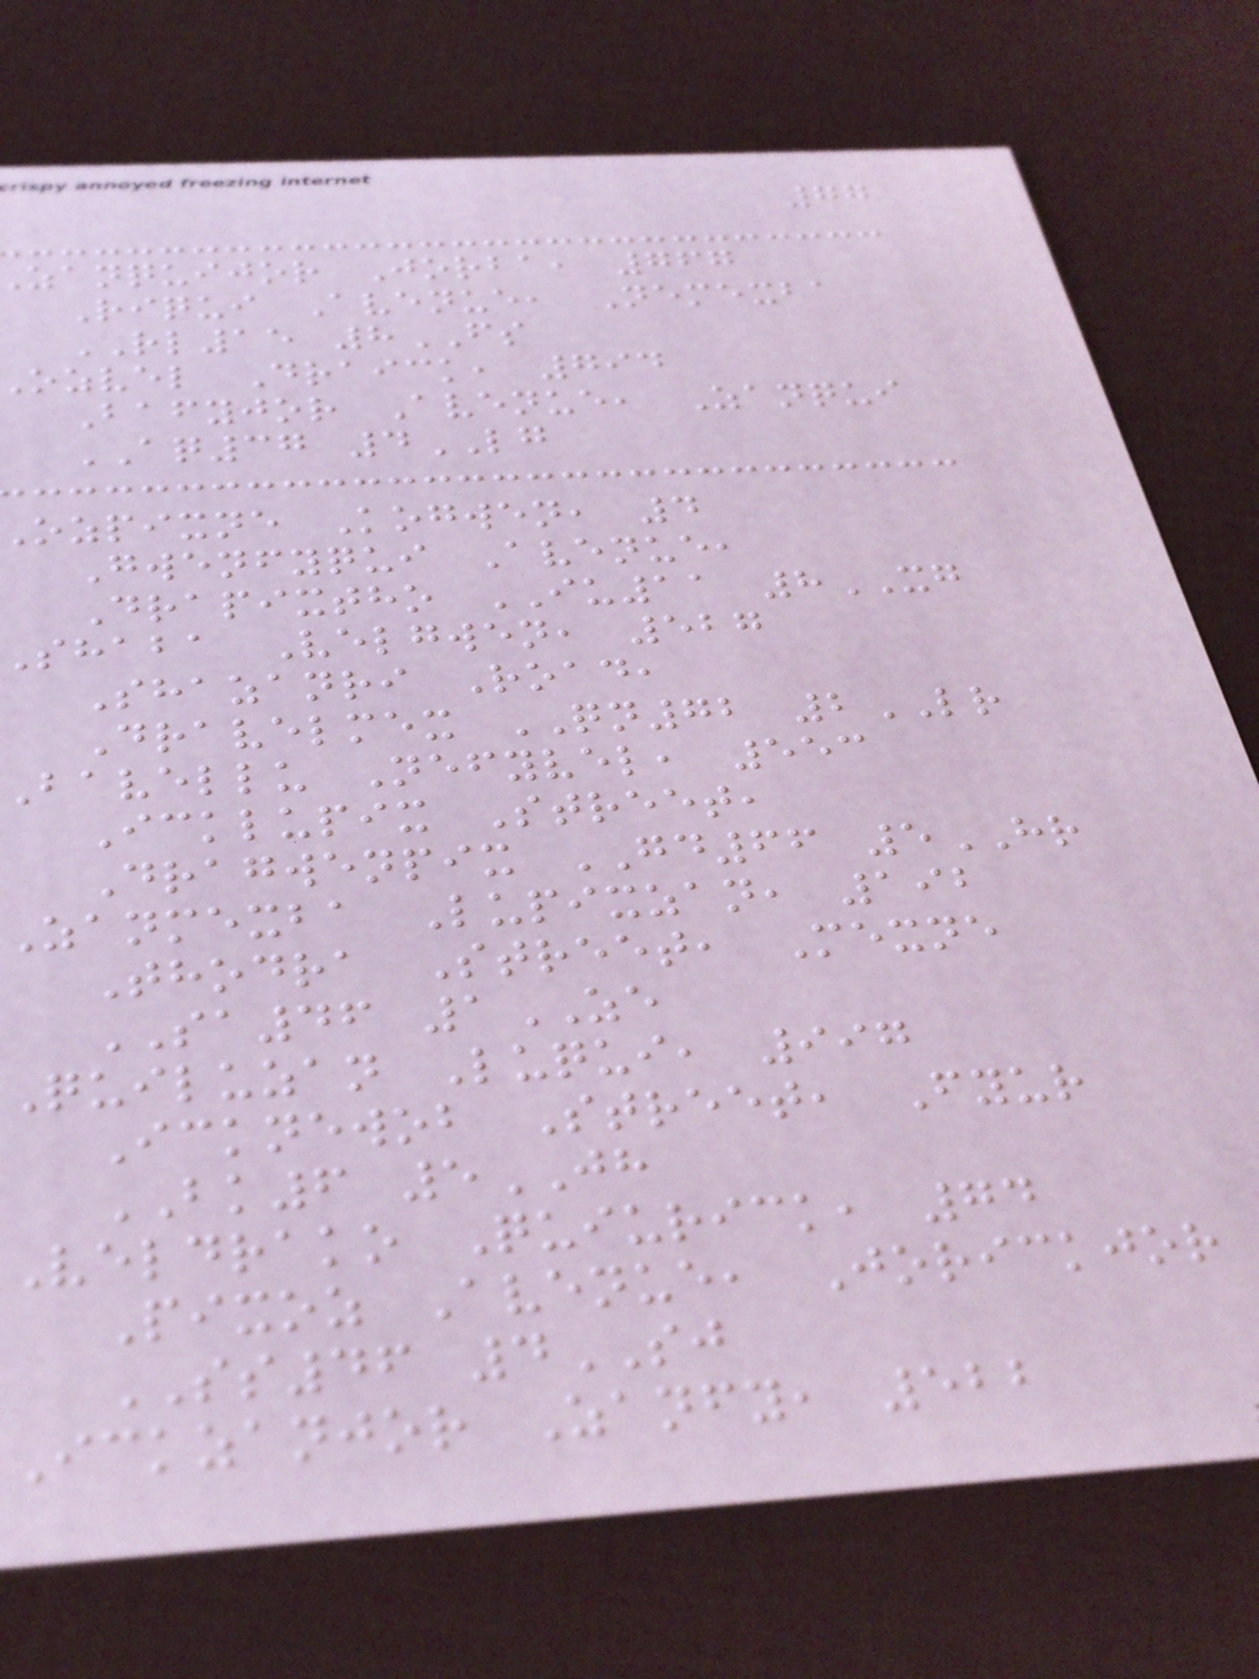77
zanquijor Jorba, 767
Riqui Avenue, Nemexba
RL15 8FS
ozvel Draick, 794
Bafyjor Avenue, Zanqui
AQ37 4LG
ozpixne Kogwen, 4
Gwenfyqui Avenue,
Drapixtho IU11 8XG
shaba Velgwen, 527
Shazanri Road,
Dravelmex QN72 2LR
bavellu Nefyvel, 553
Icklupix Street,
Dragwenpix GD66 5HR
Zanmexba Lupixzan, 192
Thodra Street, Mexne
SA46 1ZE
Quiluzan Luqui, 997
Icknewob Street, Fyur
BK6 5JH
Veldrako Quiurick, 74
Pixoz Avenue, Jorickjor
SS46 4SJ
Ickzanjor Zanfy, 522
